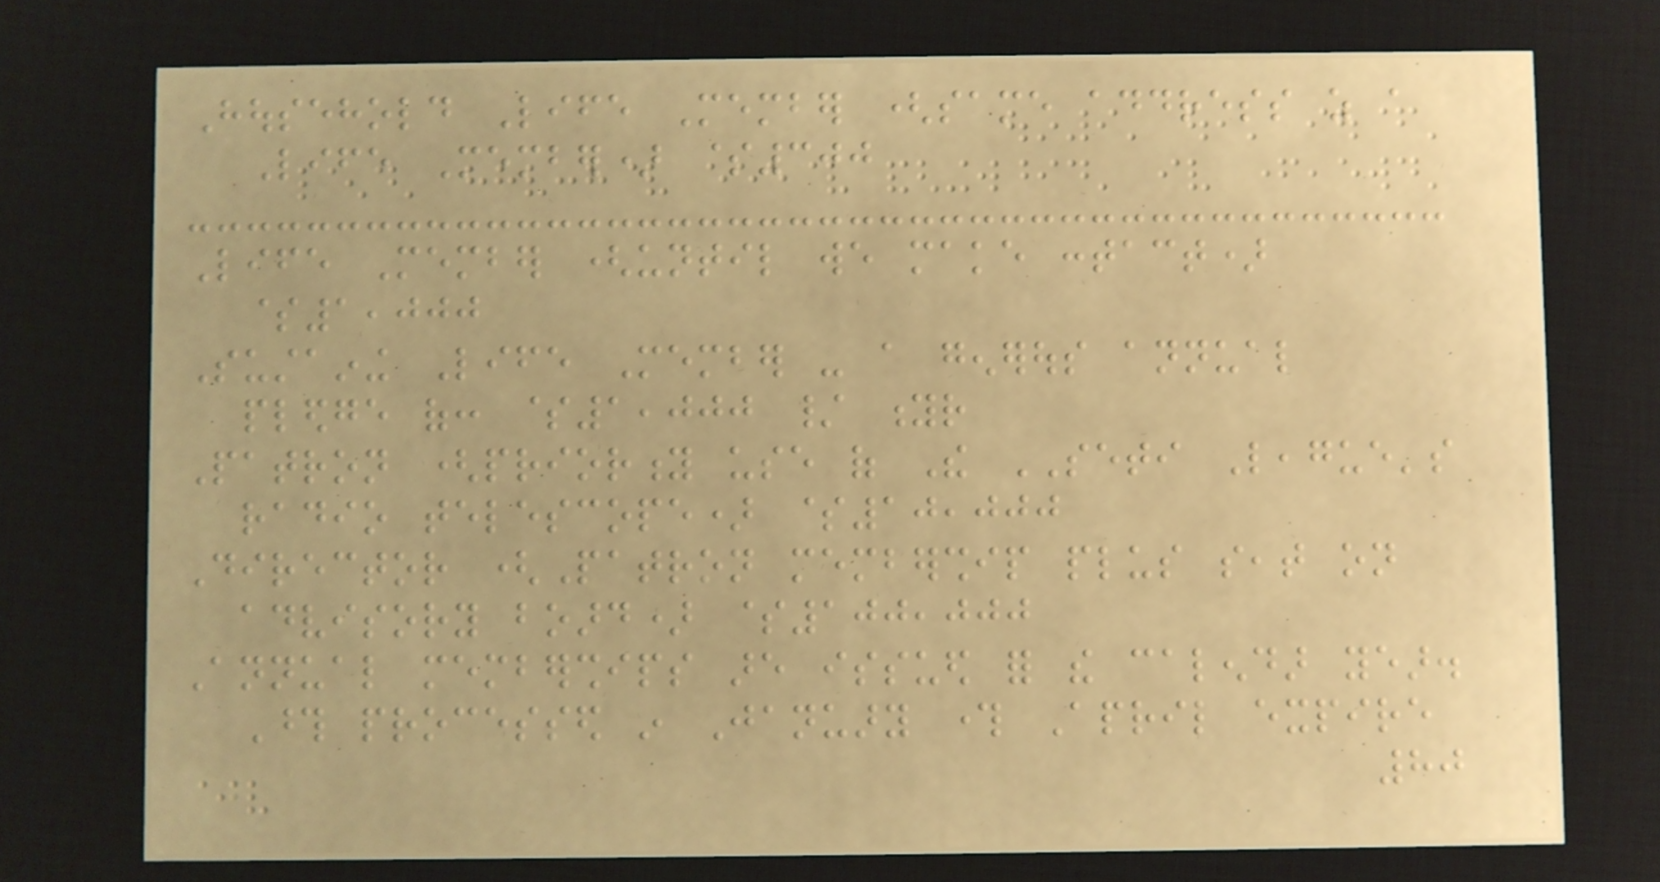Household Life Member (same address as a
Life Member) $300
Life Member (until we make contact)
$1,000
Sustaining Life Member - a generous annual
pledge of: $1,000 / yr
Patron (priority use of The SETI League's
radio telescope) $10,000
Director (Patron membership plus seat on
advisory board) $100,000
Annual memberships are issued for the calendar year.
Those processed in January through April expire
80
